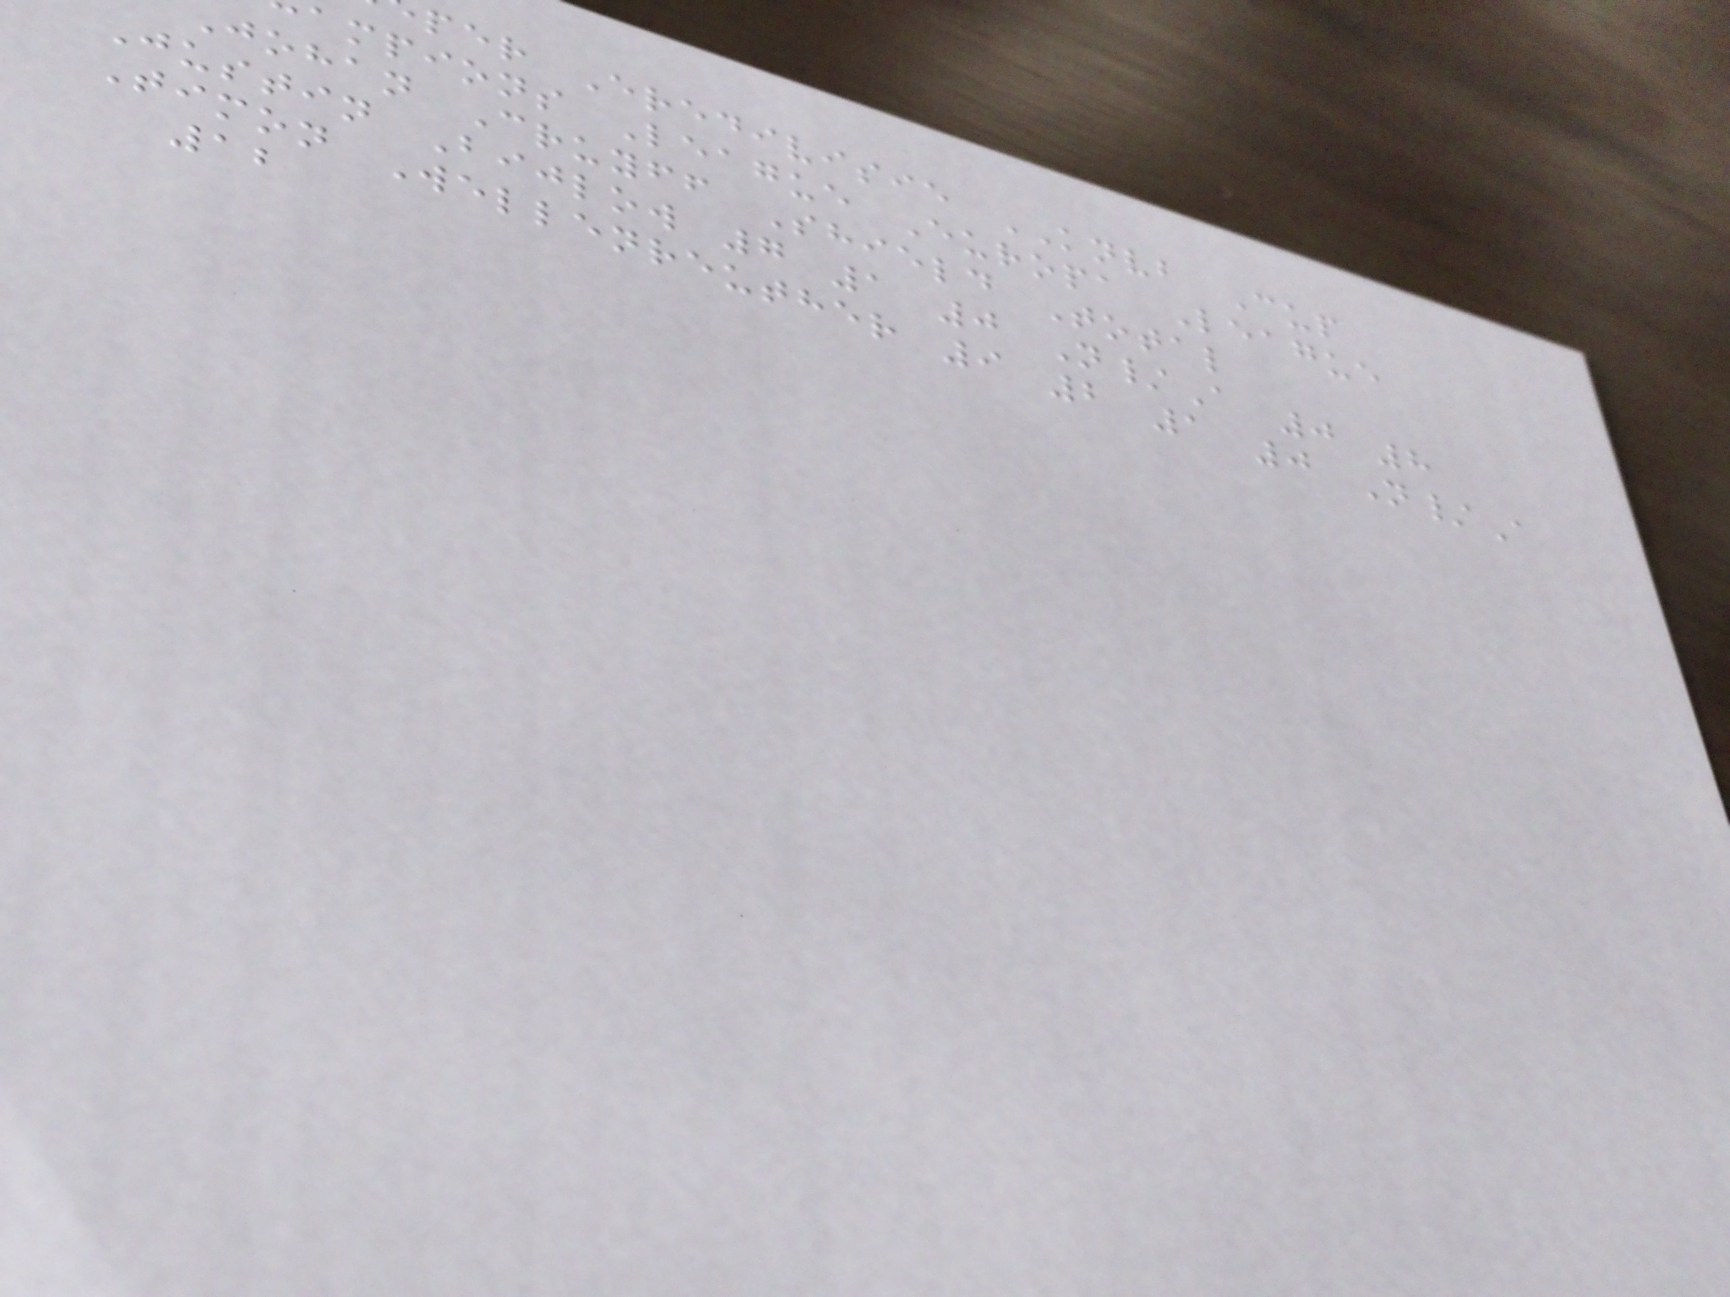per Eredivisie KNVB Cup
ampions League Europa League
johan Cruyff Shield Total
Justin Bijlow 7 1 0 N/A 0 8
Timon Wellenreuther 9 2 1 0 N/A
12
